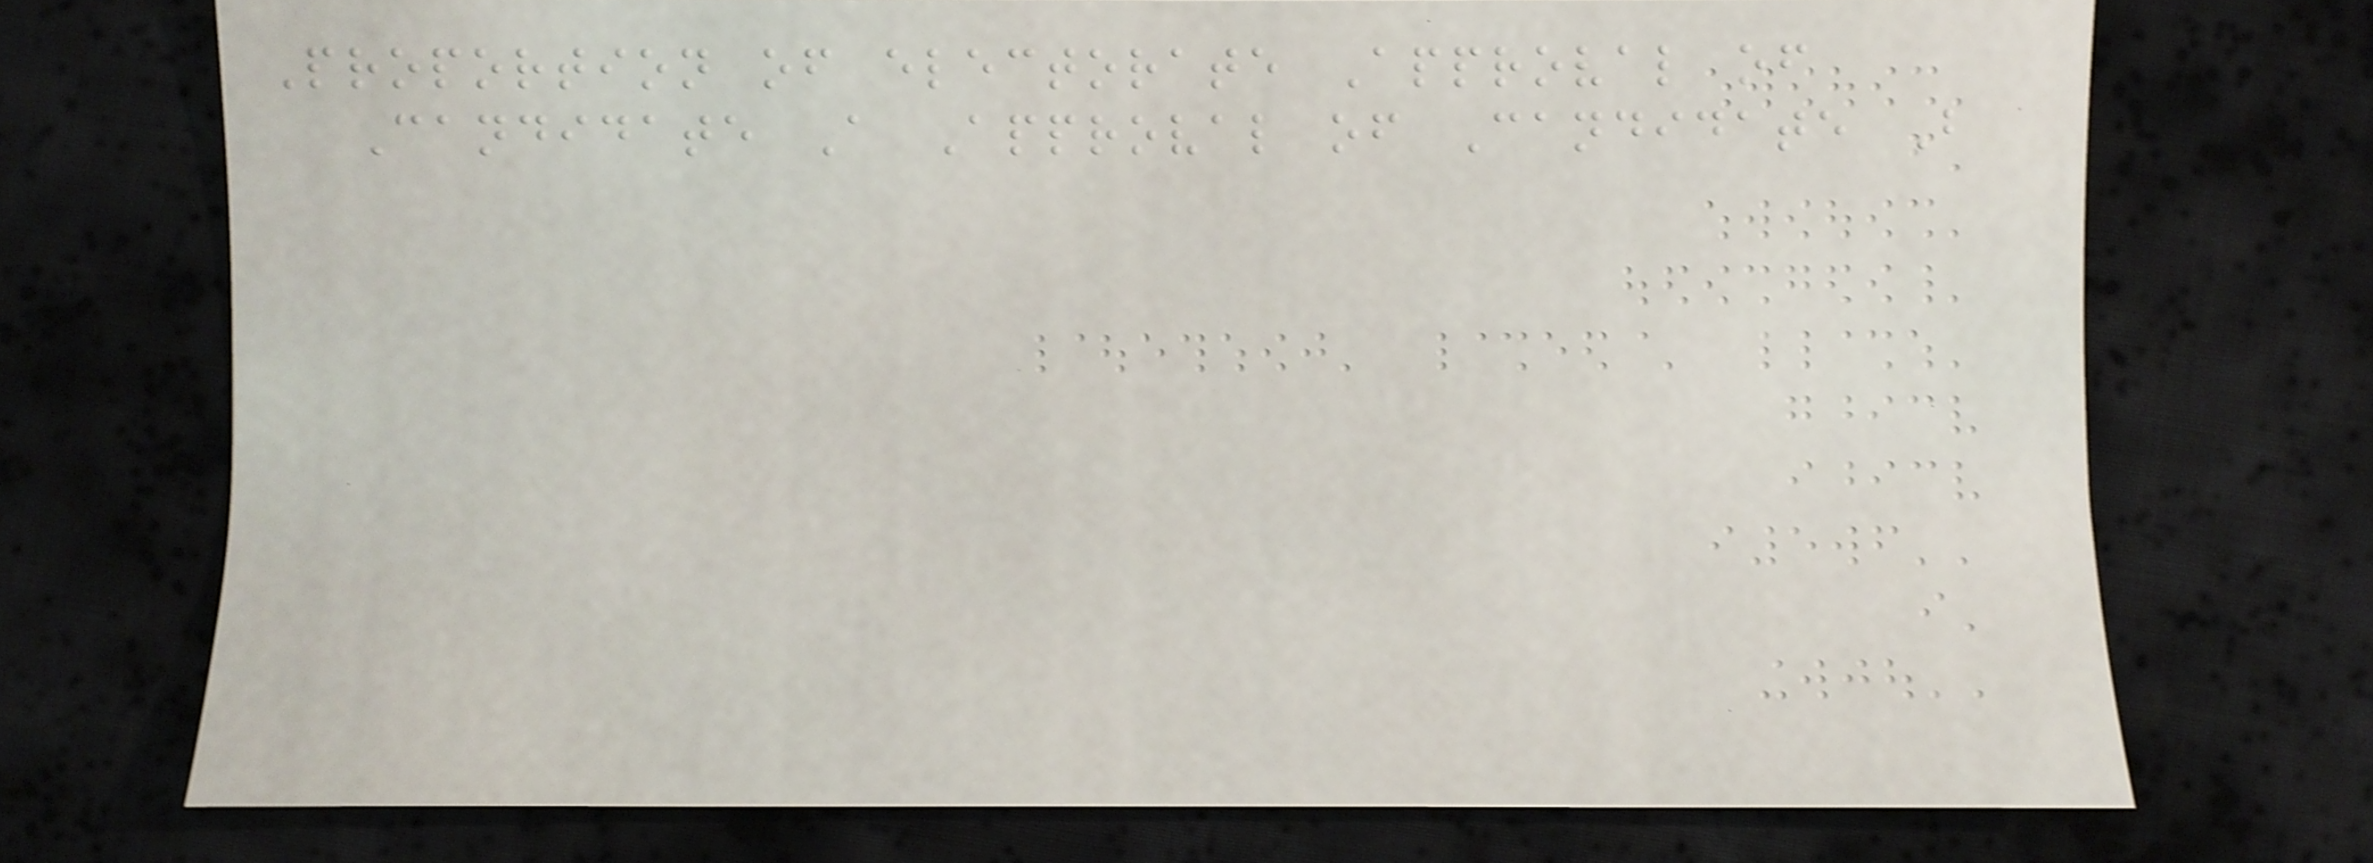Proportion of electorate Approval of
Candidate A Approval of Candidate B
